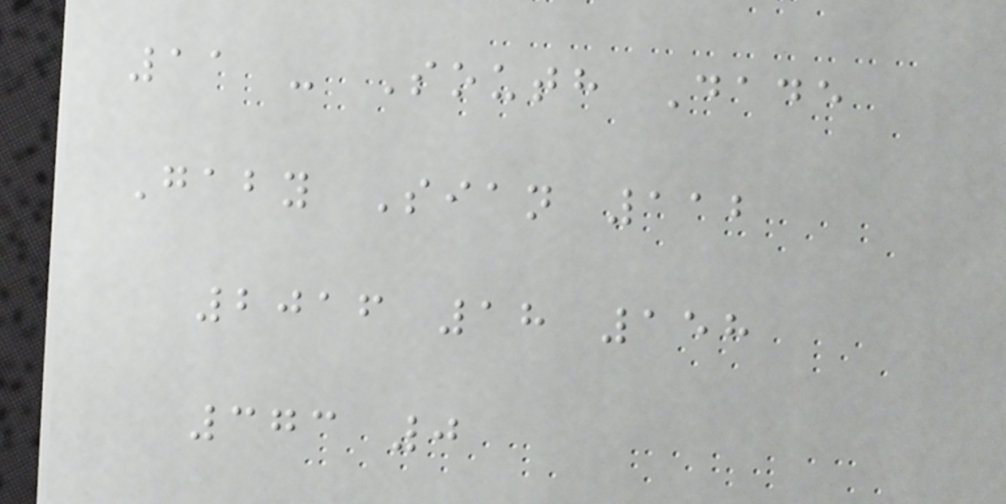11 - South Dade
Gaby Sian 112
2016 18 158
373 0
